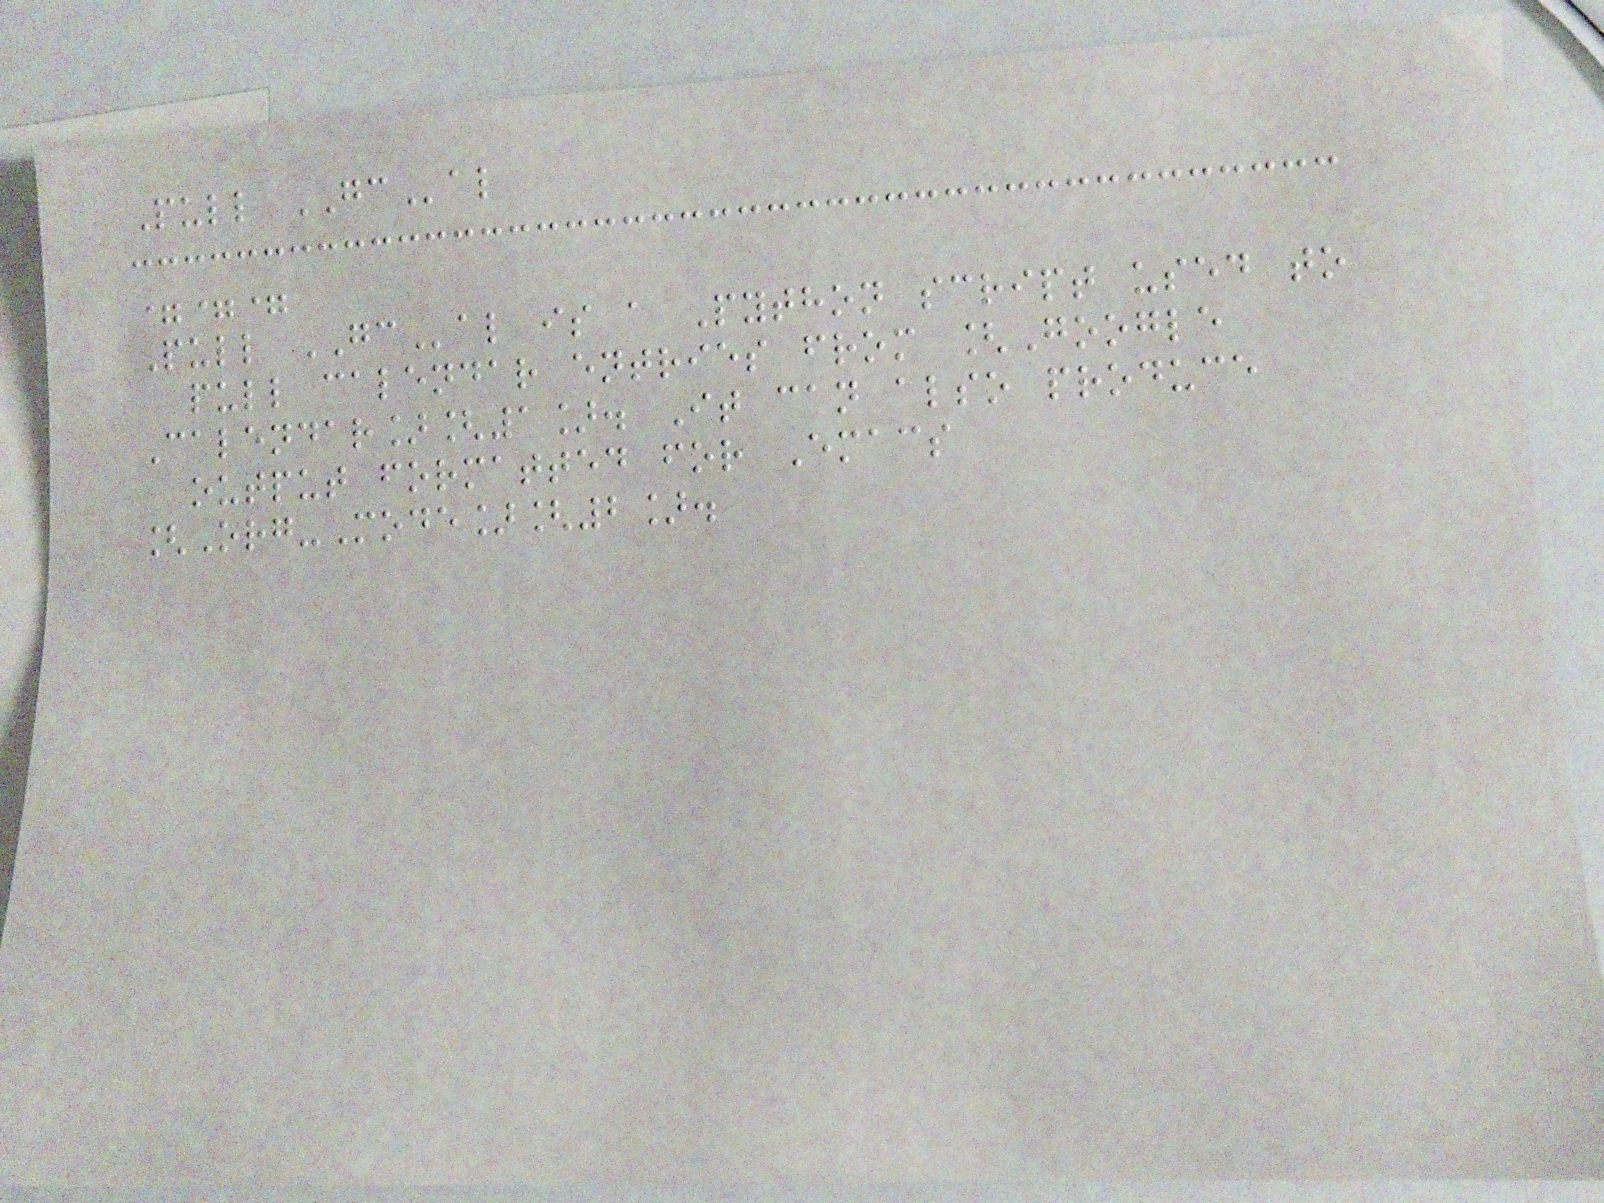Pull GCal
===
Pull GCal is a Python script used to
pull calendar entries from [Google
Calendar][1]. It can also produce
output formatted for Emacs
[Org-Mode][2].
